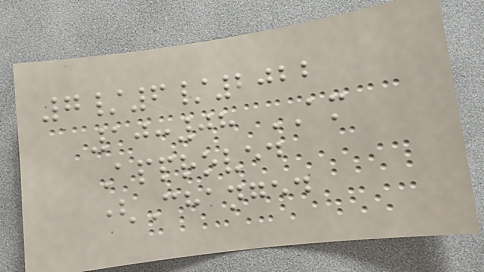7/6/2022
10:08 AM
Approved
(Changed
